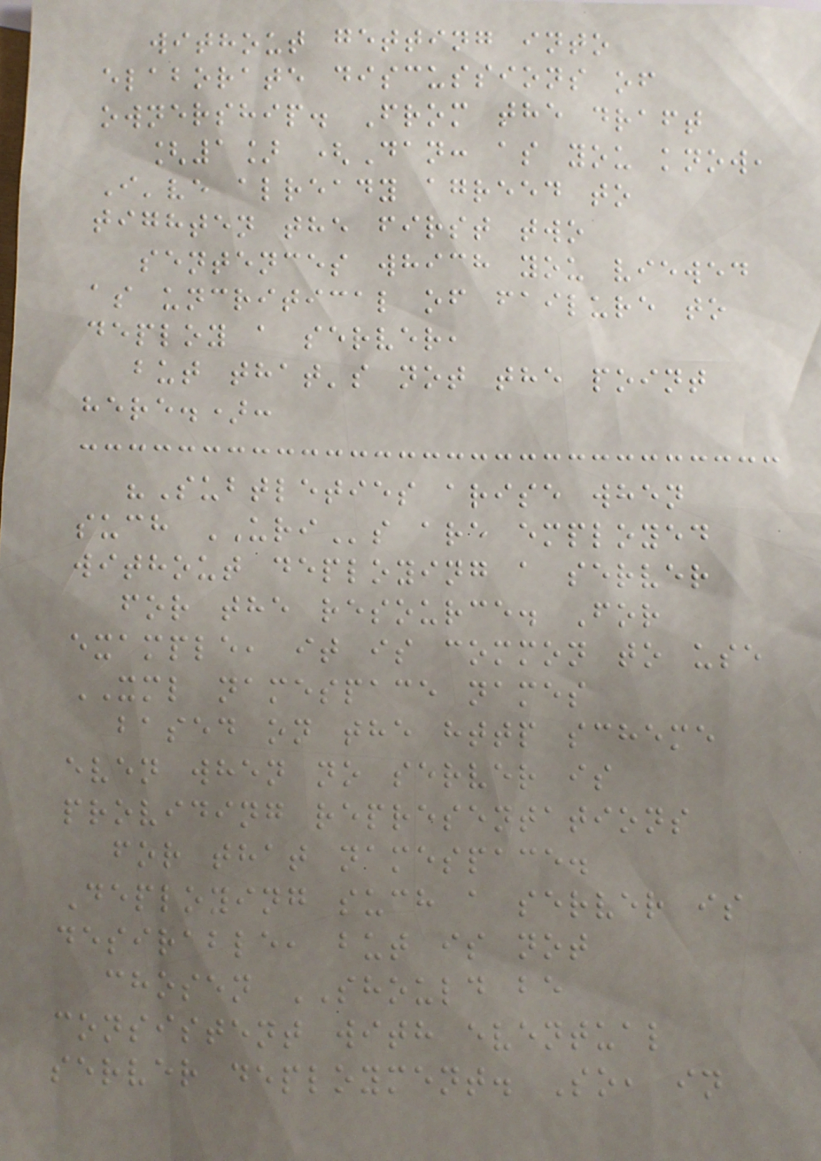without getting into
elaborate discussions of
ownership. From the draft
[1] (Dan: as you know,
I've already agreed to
tighten the first two
sentences which you viewed
as uncritical of failure to
deploy a server,
but that's not the point
here.):
"Subtleties arise when
such URIs are employed
without deploying a server
for the resource. For
example, it is common to use
XML namespace names
based on the http scheme
even when no server is
providing representations
for that namespace.
Deploying such a server is
desirable, but is not
chosen SHOULD be
consistent with eventual
server deployment. So, in
